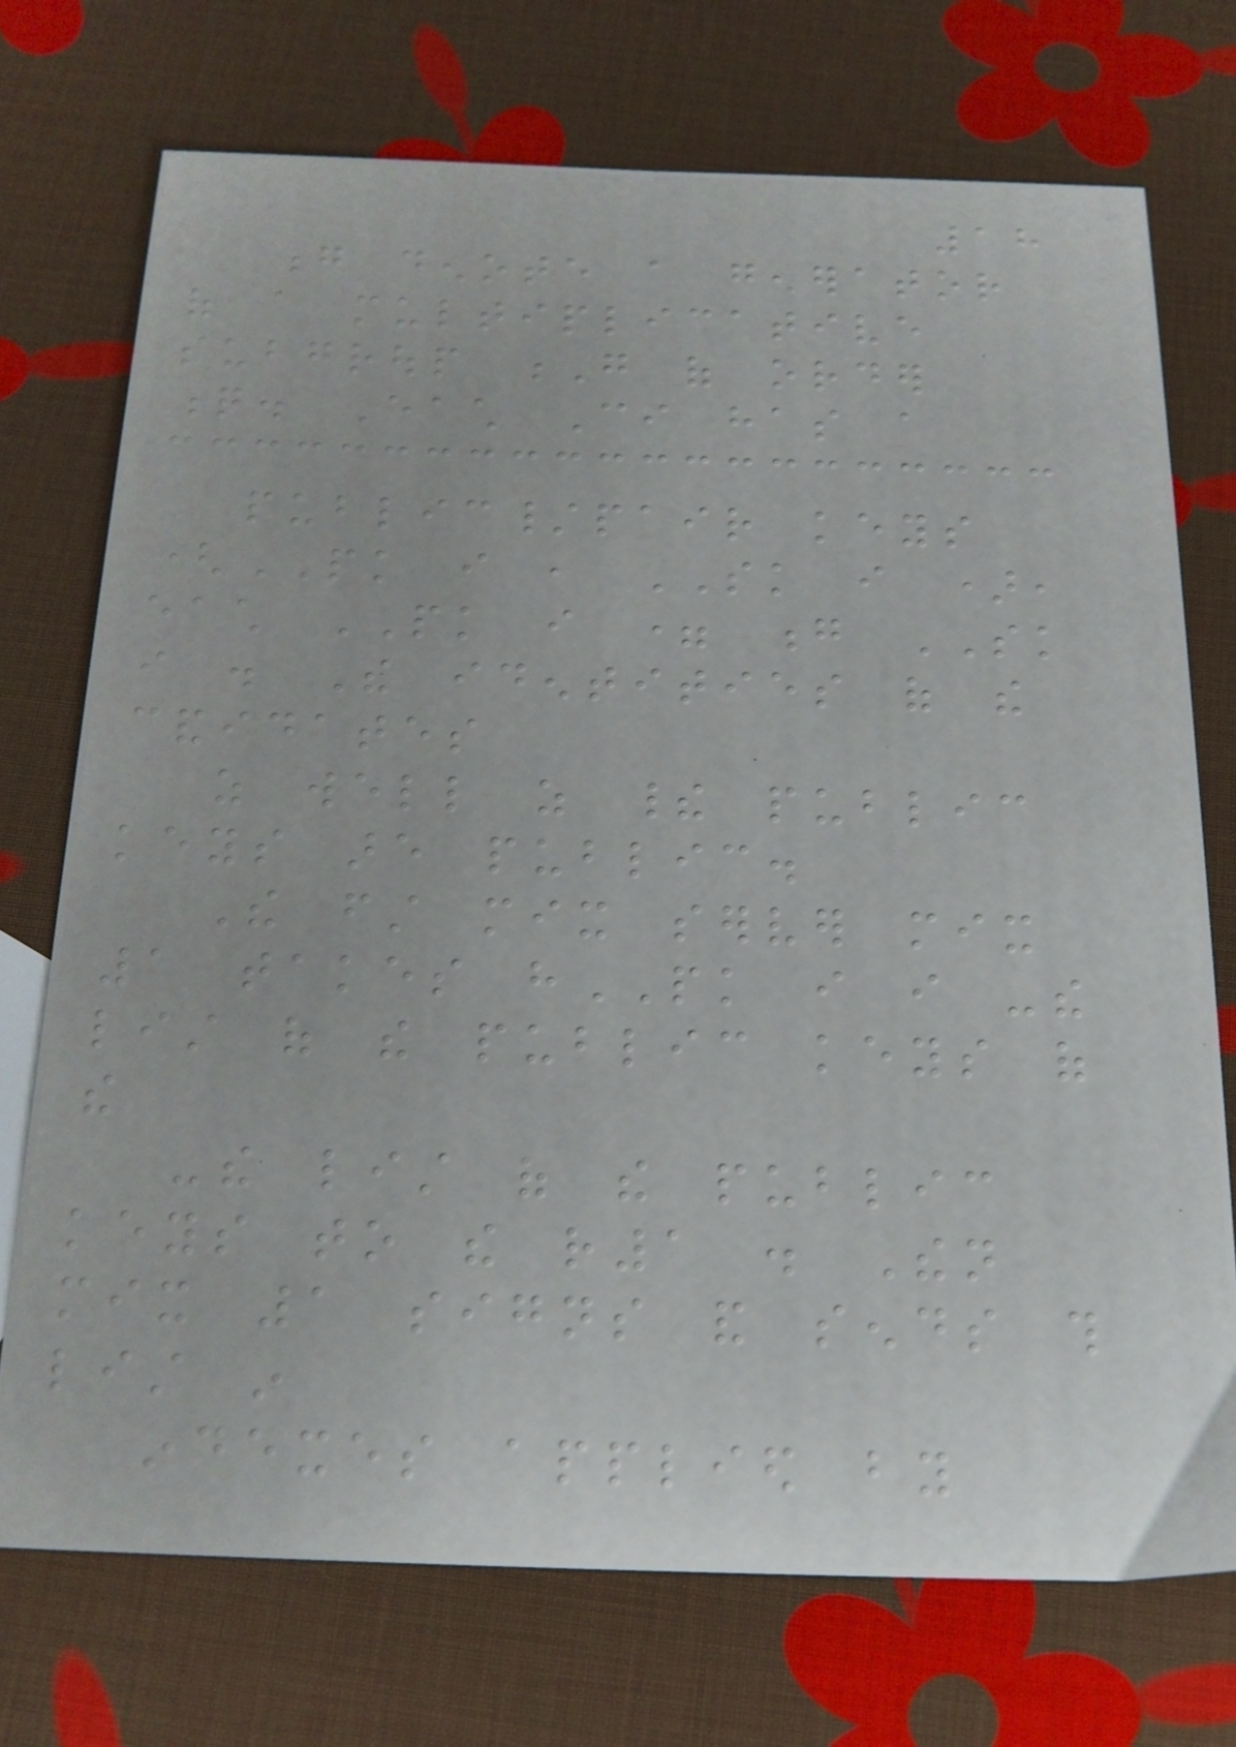18
g denote a generator
of a multiplicative
subgroup G of order
q. Each Ci has a
public/pair keys
(PK i , SK i ),
each PK i = g SK
i . The identities of the
candidates
as well as their public
keys are public.
The first mix server mix
1 takes hPK i i -the
list of the public keys of
the
-the list of the public
keys to the r1 . Then
mix 1 signs and sends this
list in
indexes applied by
